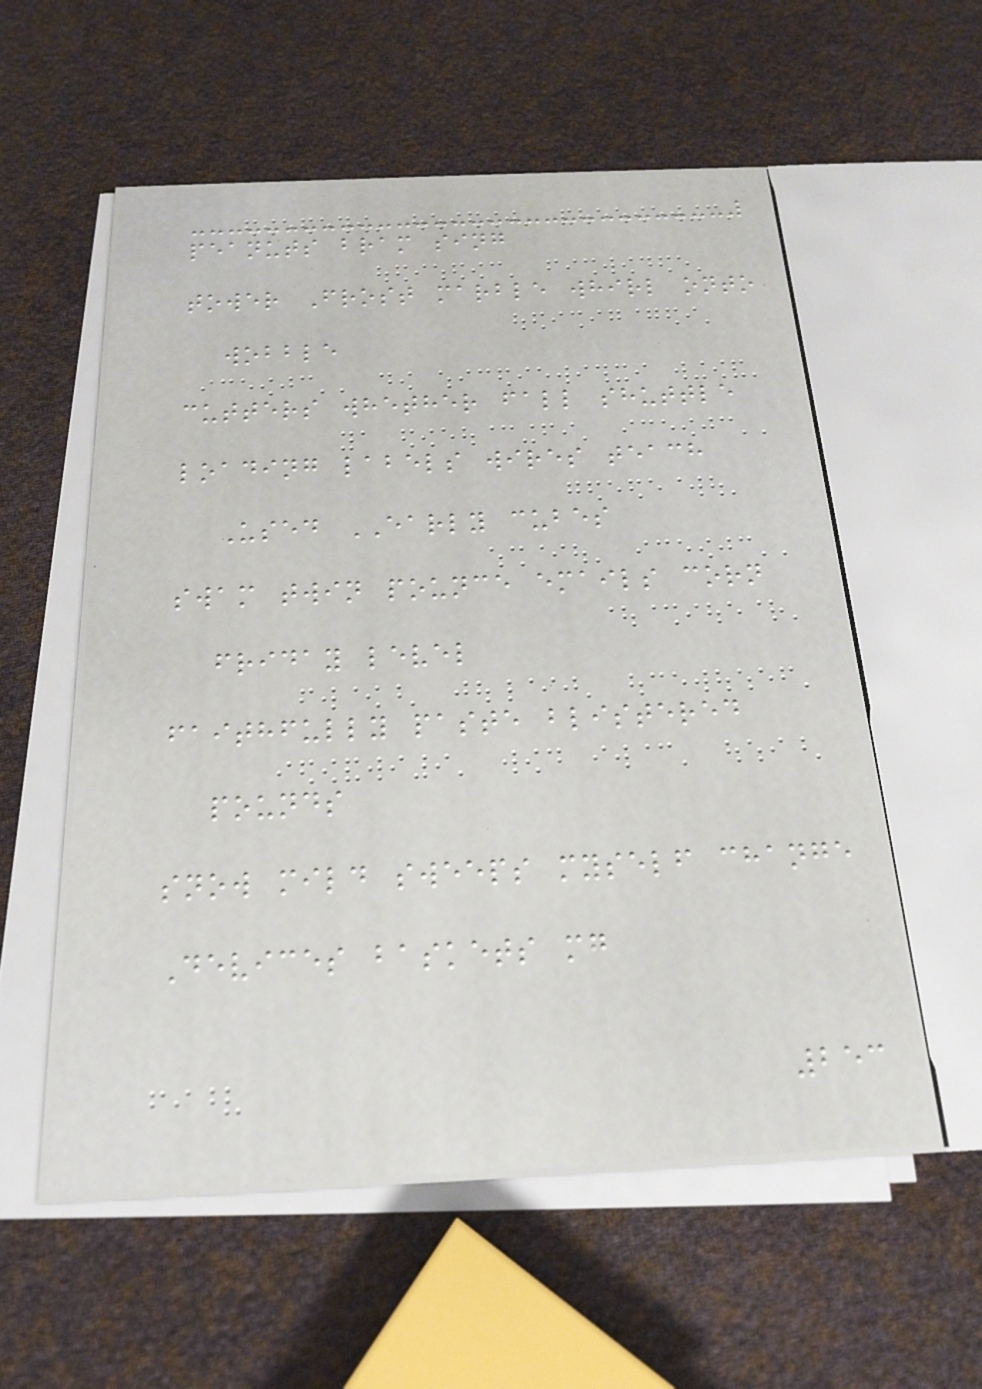peanuts bram sing
tower Frost marble whirl onto
wobble
cutters whether fall shuttle
loading labels wires teach
Used EARLY cubes
swam twin pounce emails corn
friday level
faithfully paste blistered
pounds
snow mild sweeps myself change
Devices baskets mg
253
